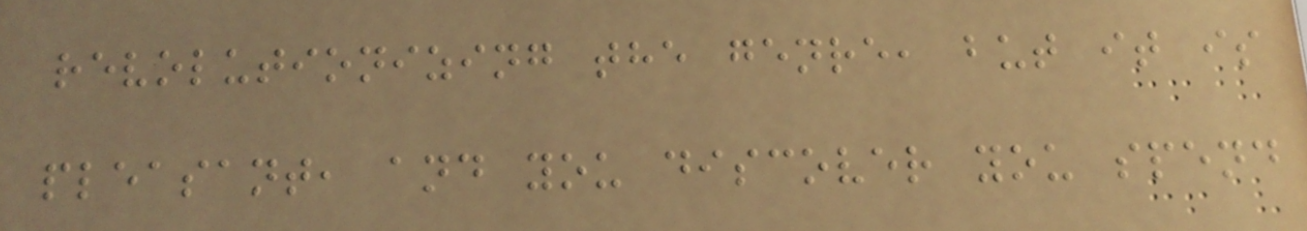revolutionizing the genre, but it is
pleasant, and you discover you spend
